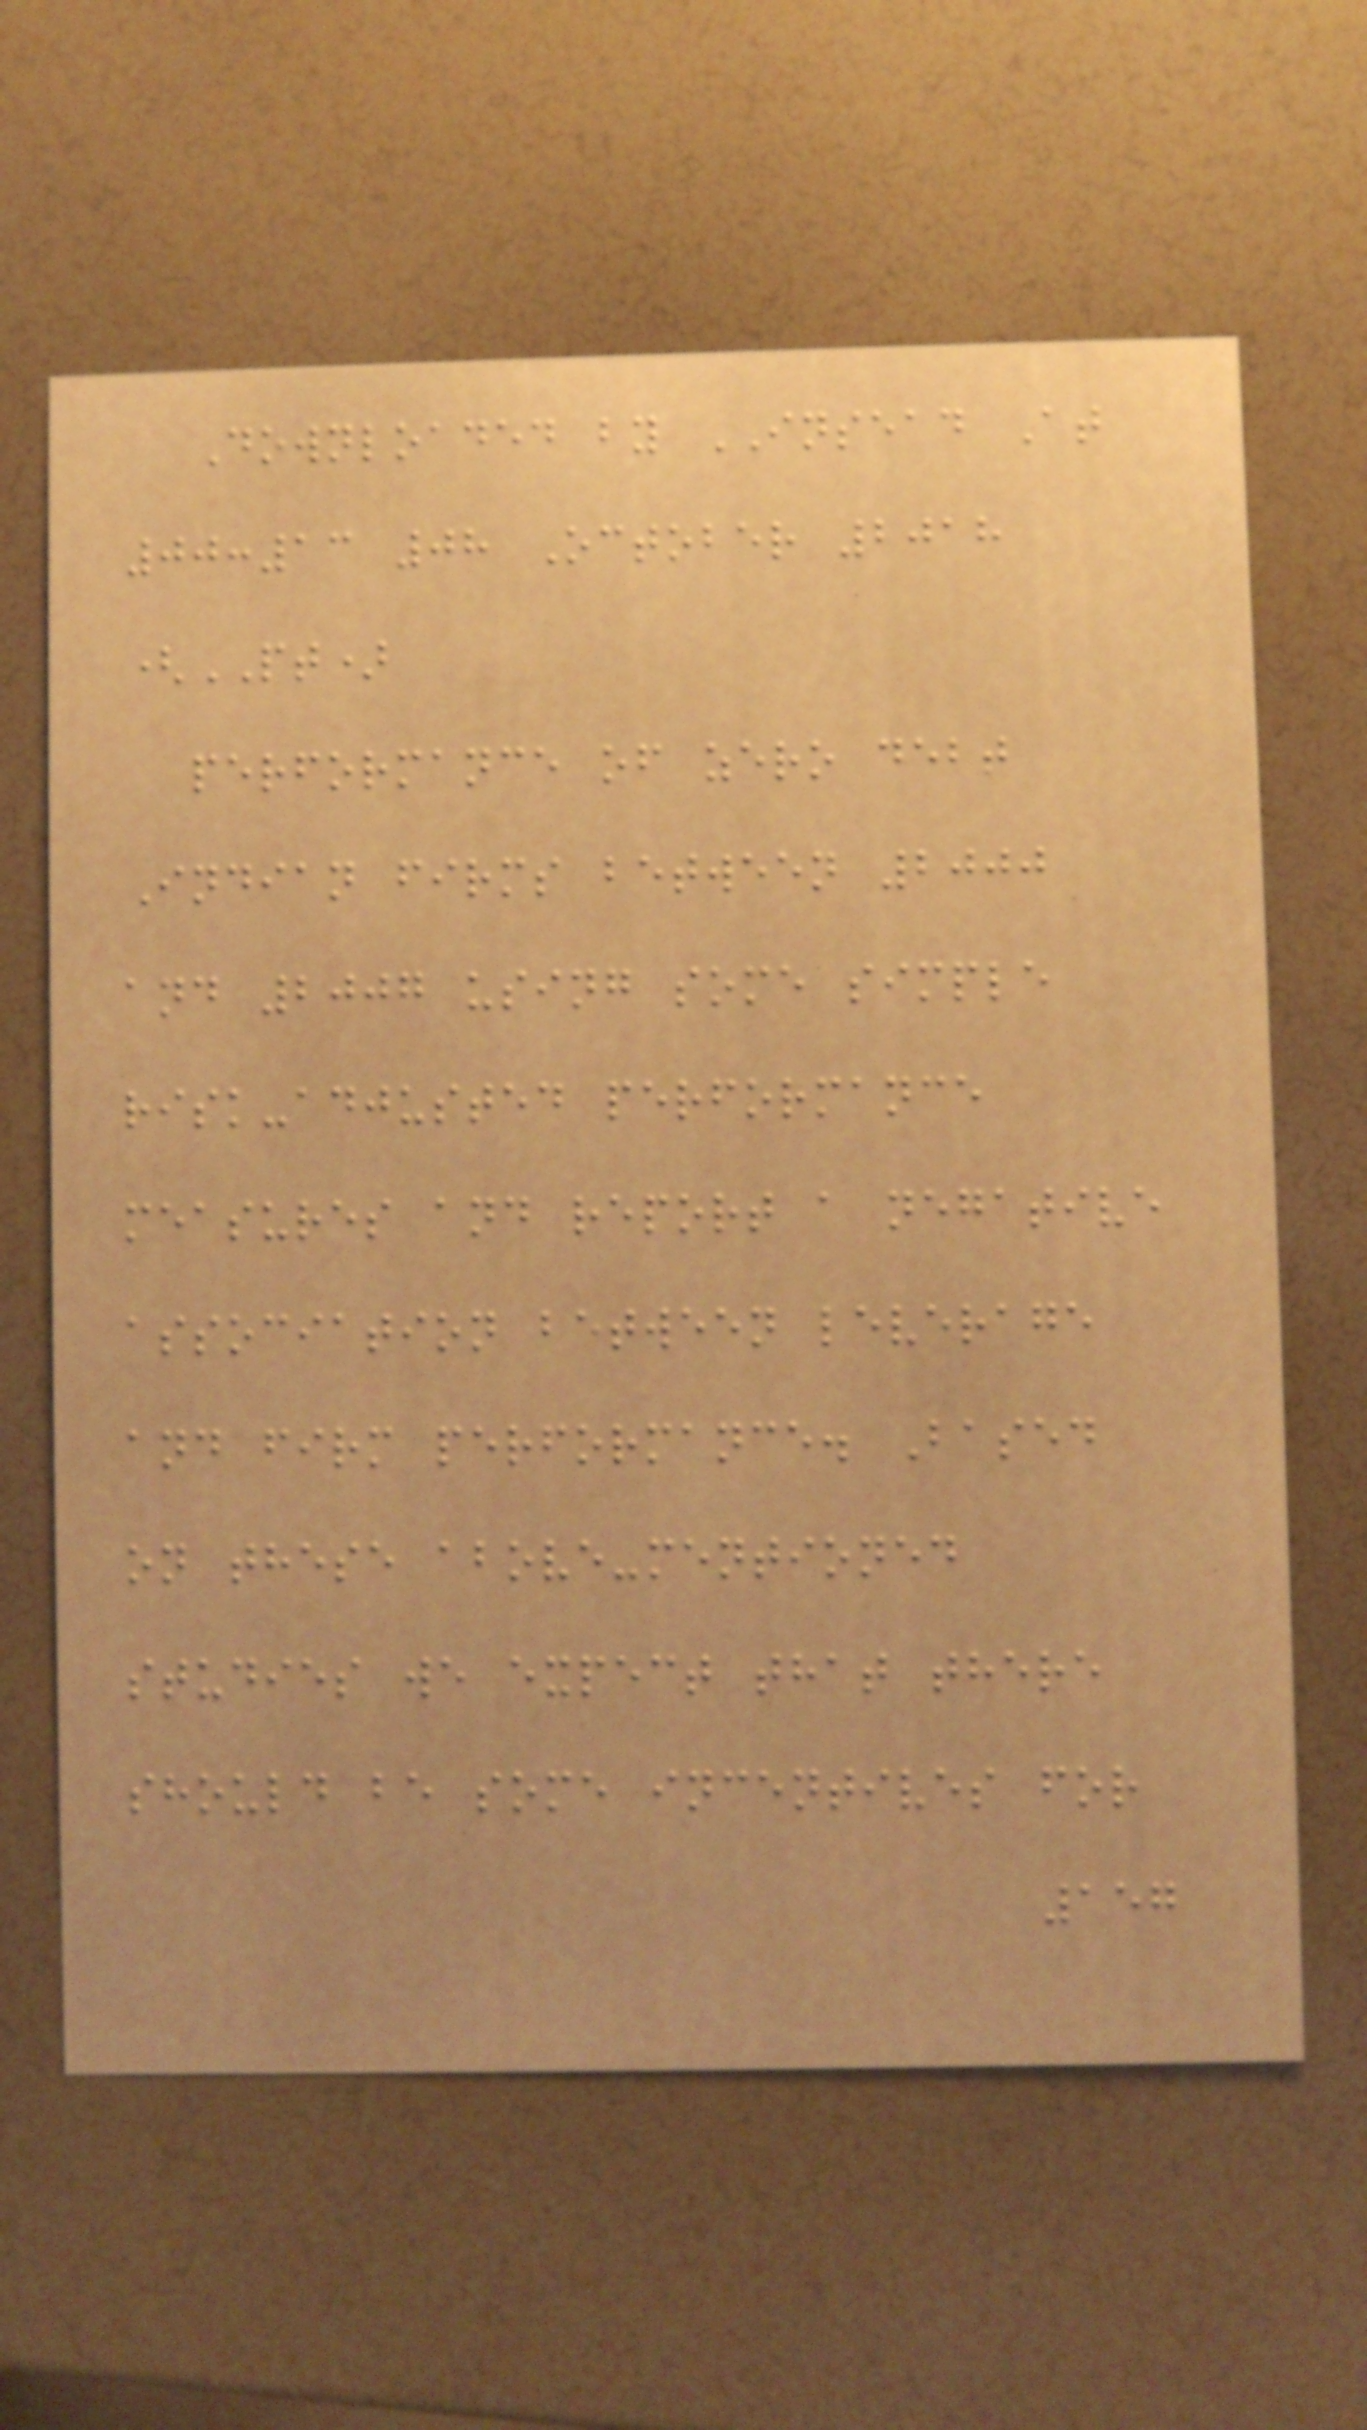Downloaded by INSEAD At
00:13 08 October 2018
(PT)
performance of zero debt
Indian firms between 2000
and 2007 using some simple
risk-adjusted performance
measures and report a negative
association between leverage
and firm performance. Based
on these above-mentioned
studies we expect that there
should be some incentives for
157
